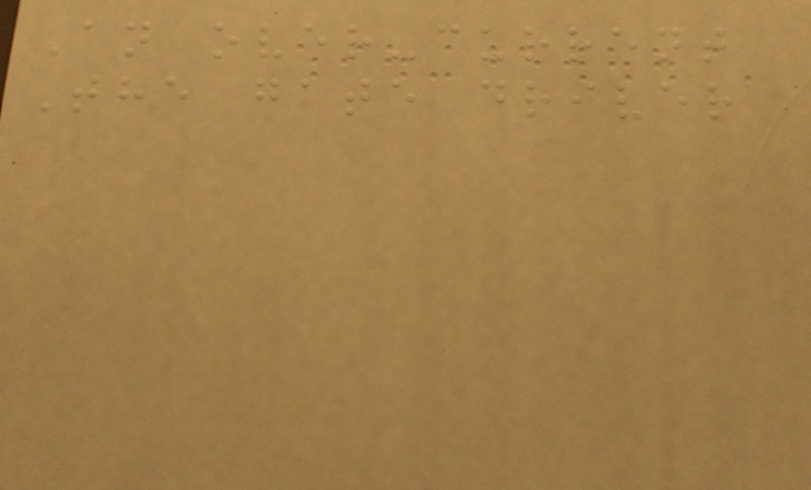An over-current
The gate driver
